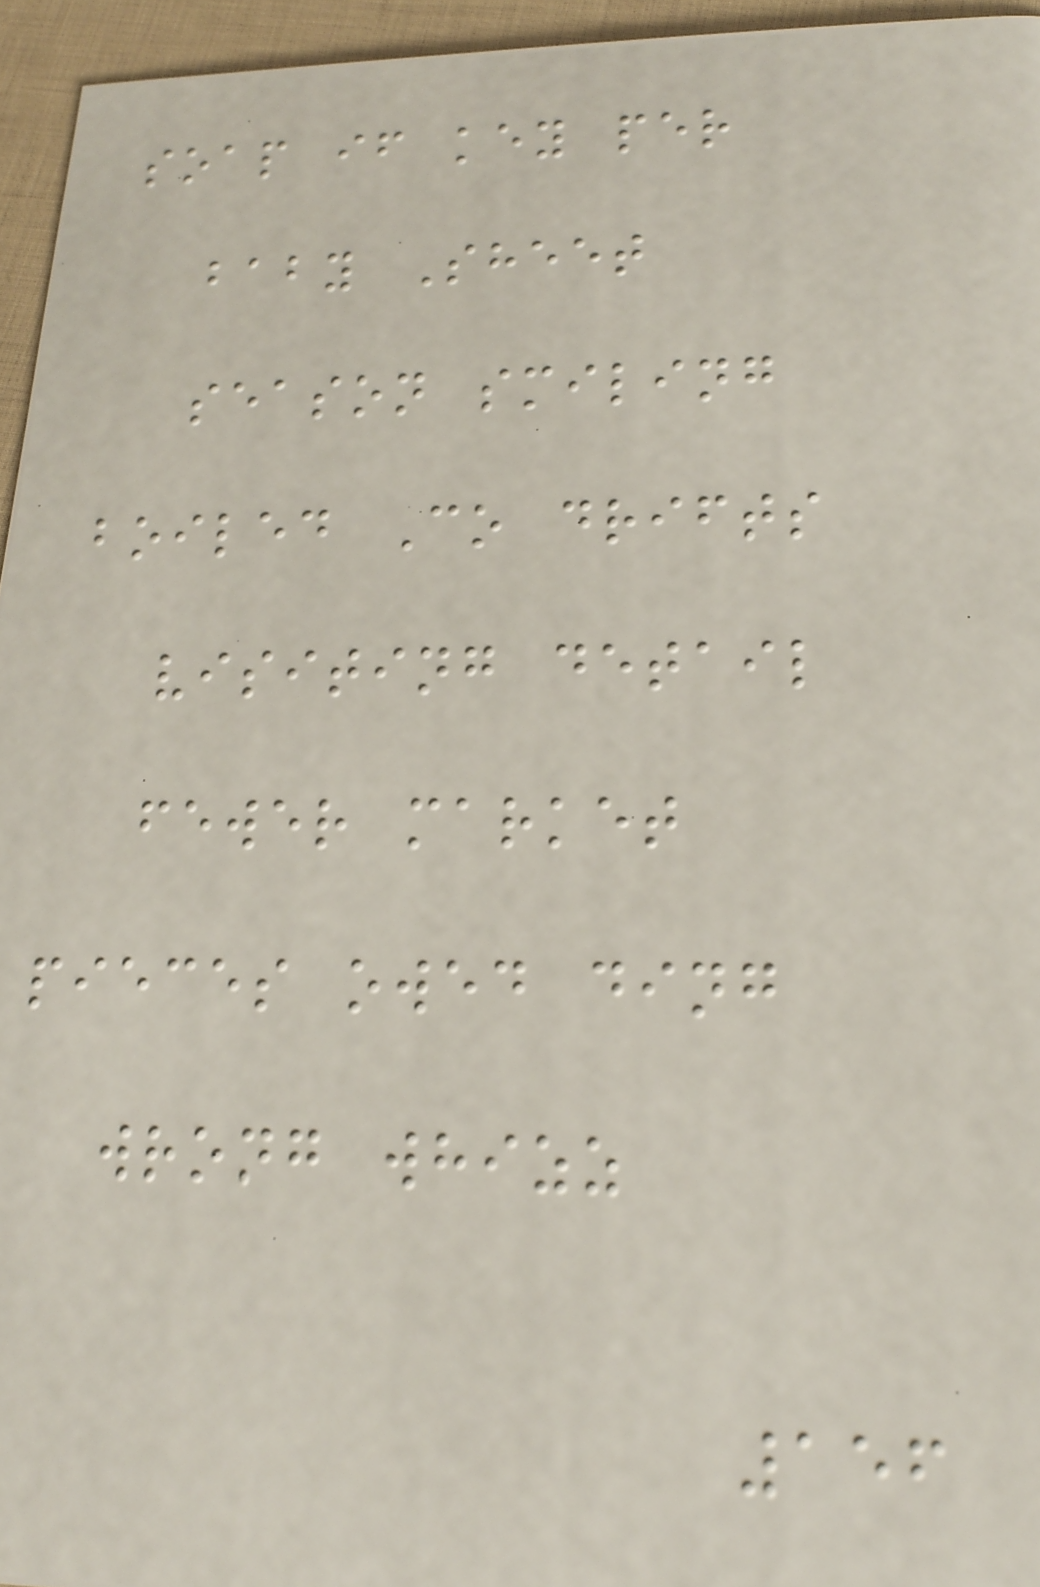soap if key per
baby Sheet
season smiling
boiled Co drifts
visiting detail
fewer market
pieces owed ding
wrong whizz
156
